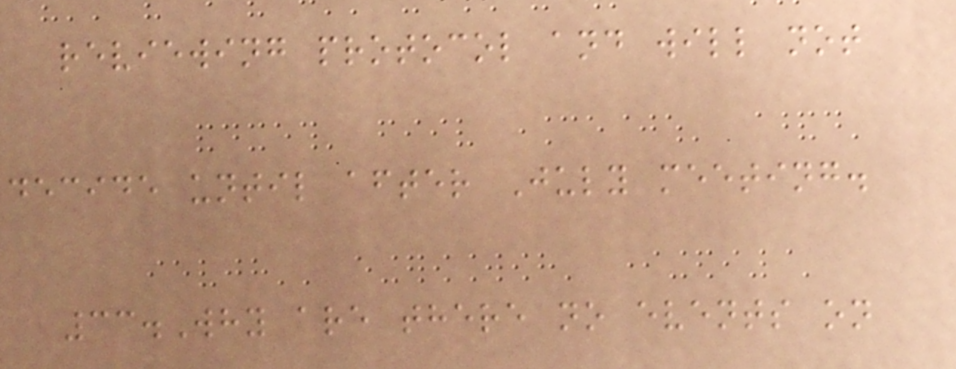reviewing protocol and will not
decide until after July meeting.
33.Why are there no events on
